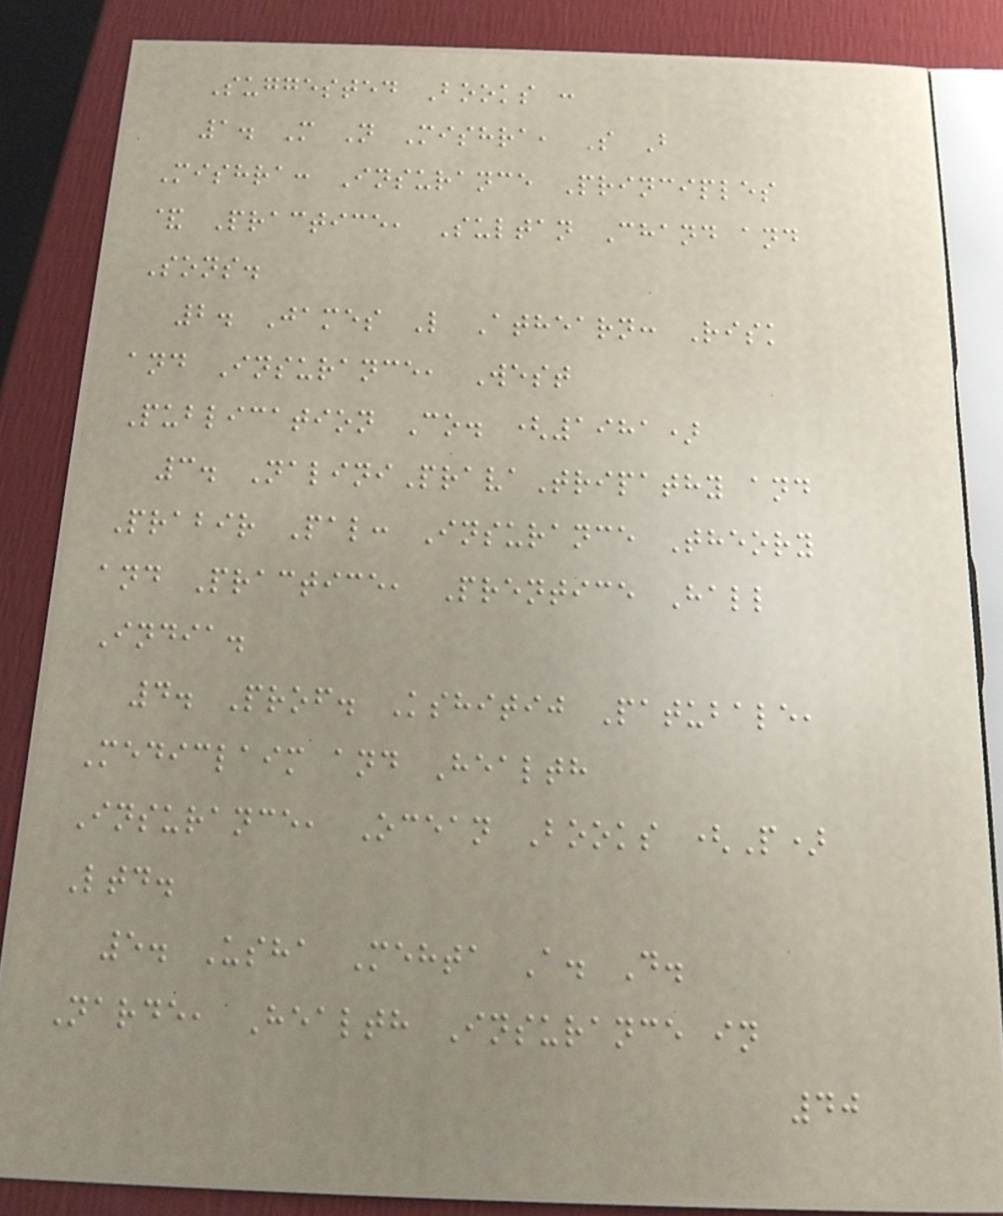Suggested Books :
1. M N Mishra, S B
Mishra: Insurance Principles
& Practice, Sultan Chand and
Sons.
2. James L Athearn: Risk
and Insurance, West
Publication Co. (1981)
3. NaliniPravaTripathy and
Prabir Pal: Insurance Theory
and Practice, Prentice Hall
India.
4. Prof. Kshitij Patubale,
Mediclaim and Health
Insurance, Ocean Books (P)
Ltd.
5. Usha Mehta A. D.
Narde, Health Insurance in
40
